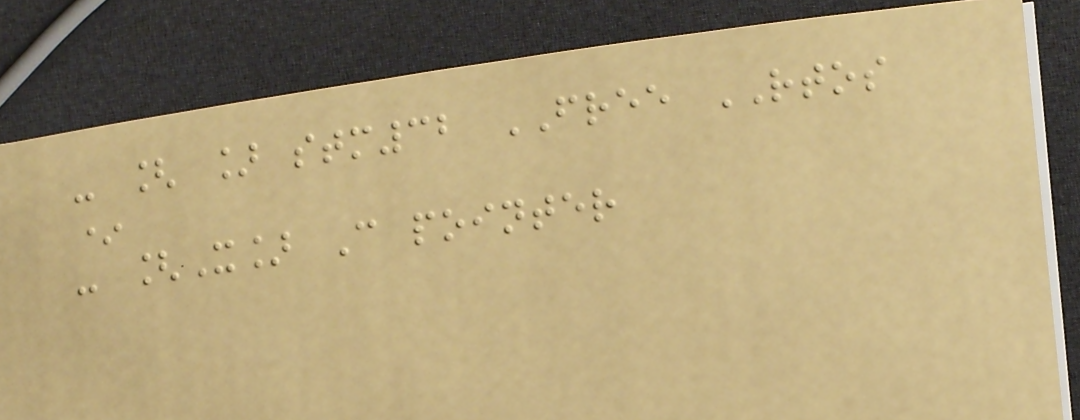- [ ] stm32 FREE RTOS
*
- [X] C pointer
